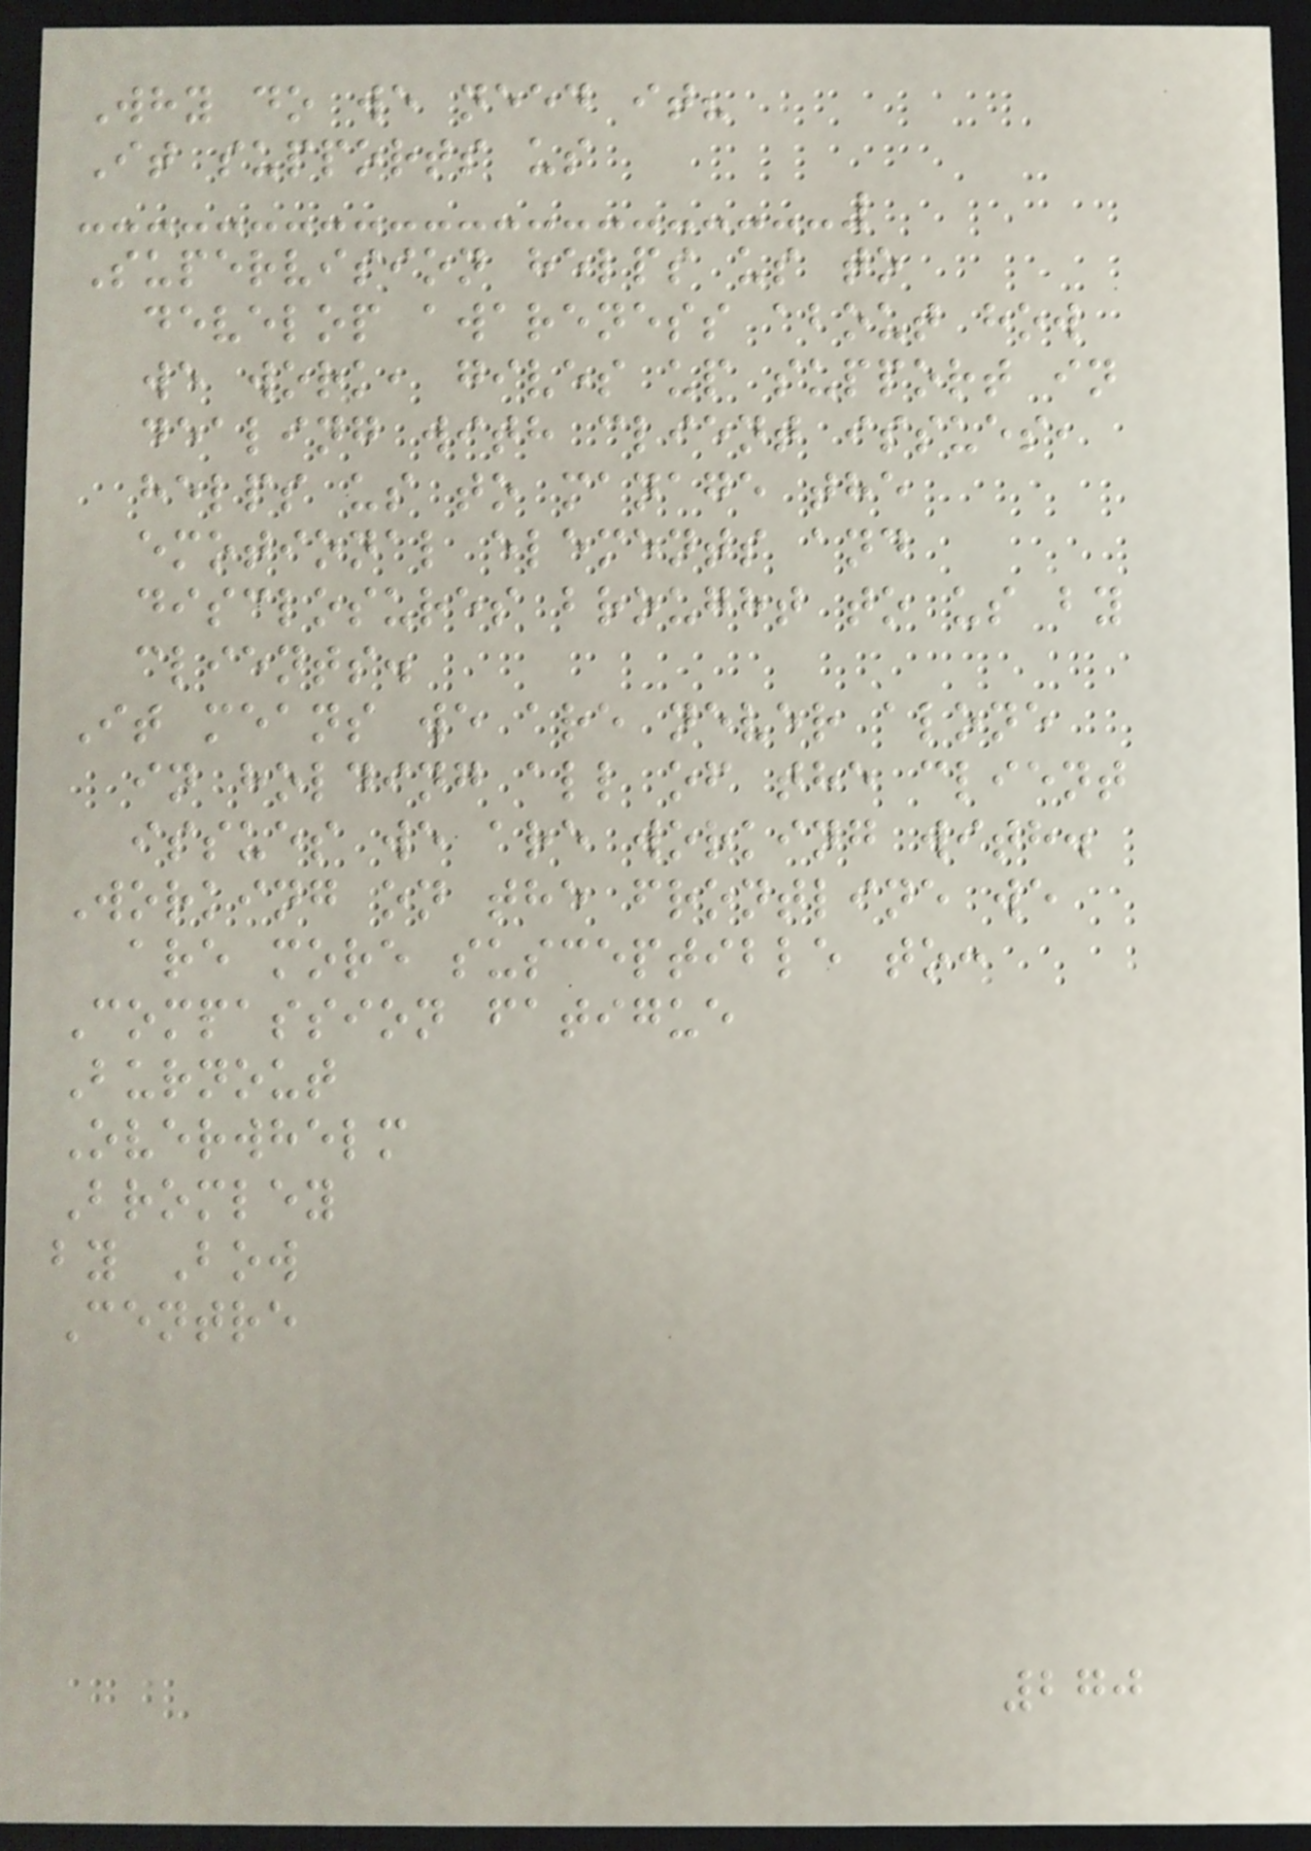Why do we need it?
It supports us
Supervision helps us to
develop awareness about how
we work, gives up support in
dealing with client issues,
helps us to manage the
emotional elements and
disclosures brought to us by
clients.
It means we are never alone
in holding all of the client
issues we are working with.
Working on the frontline we
are more susceptible to:
Compassion fatigue
Burnout
Overwhelm
Bromley
by Bow
Centre
270
